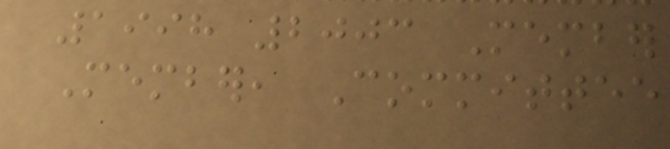1998 2003 Member
Member, Committee
